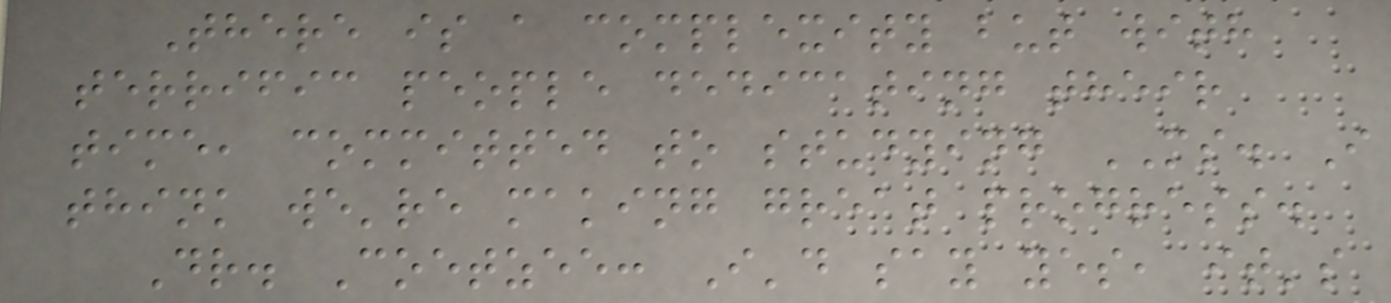There is a complexity but with
terrific people dedicating their
time, committed to studying MS. I
think we're making great progress.
Dr. Coetzee: I'd say yes, it's
